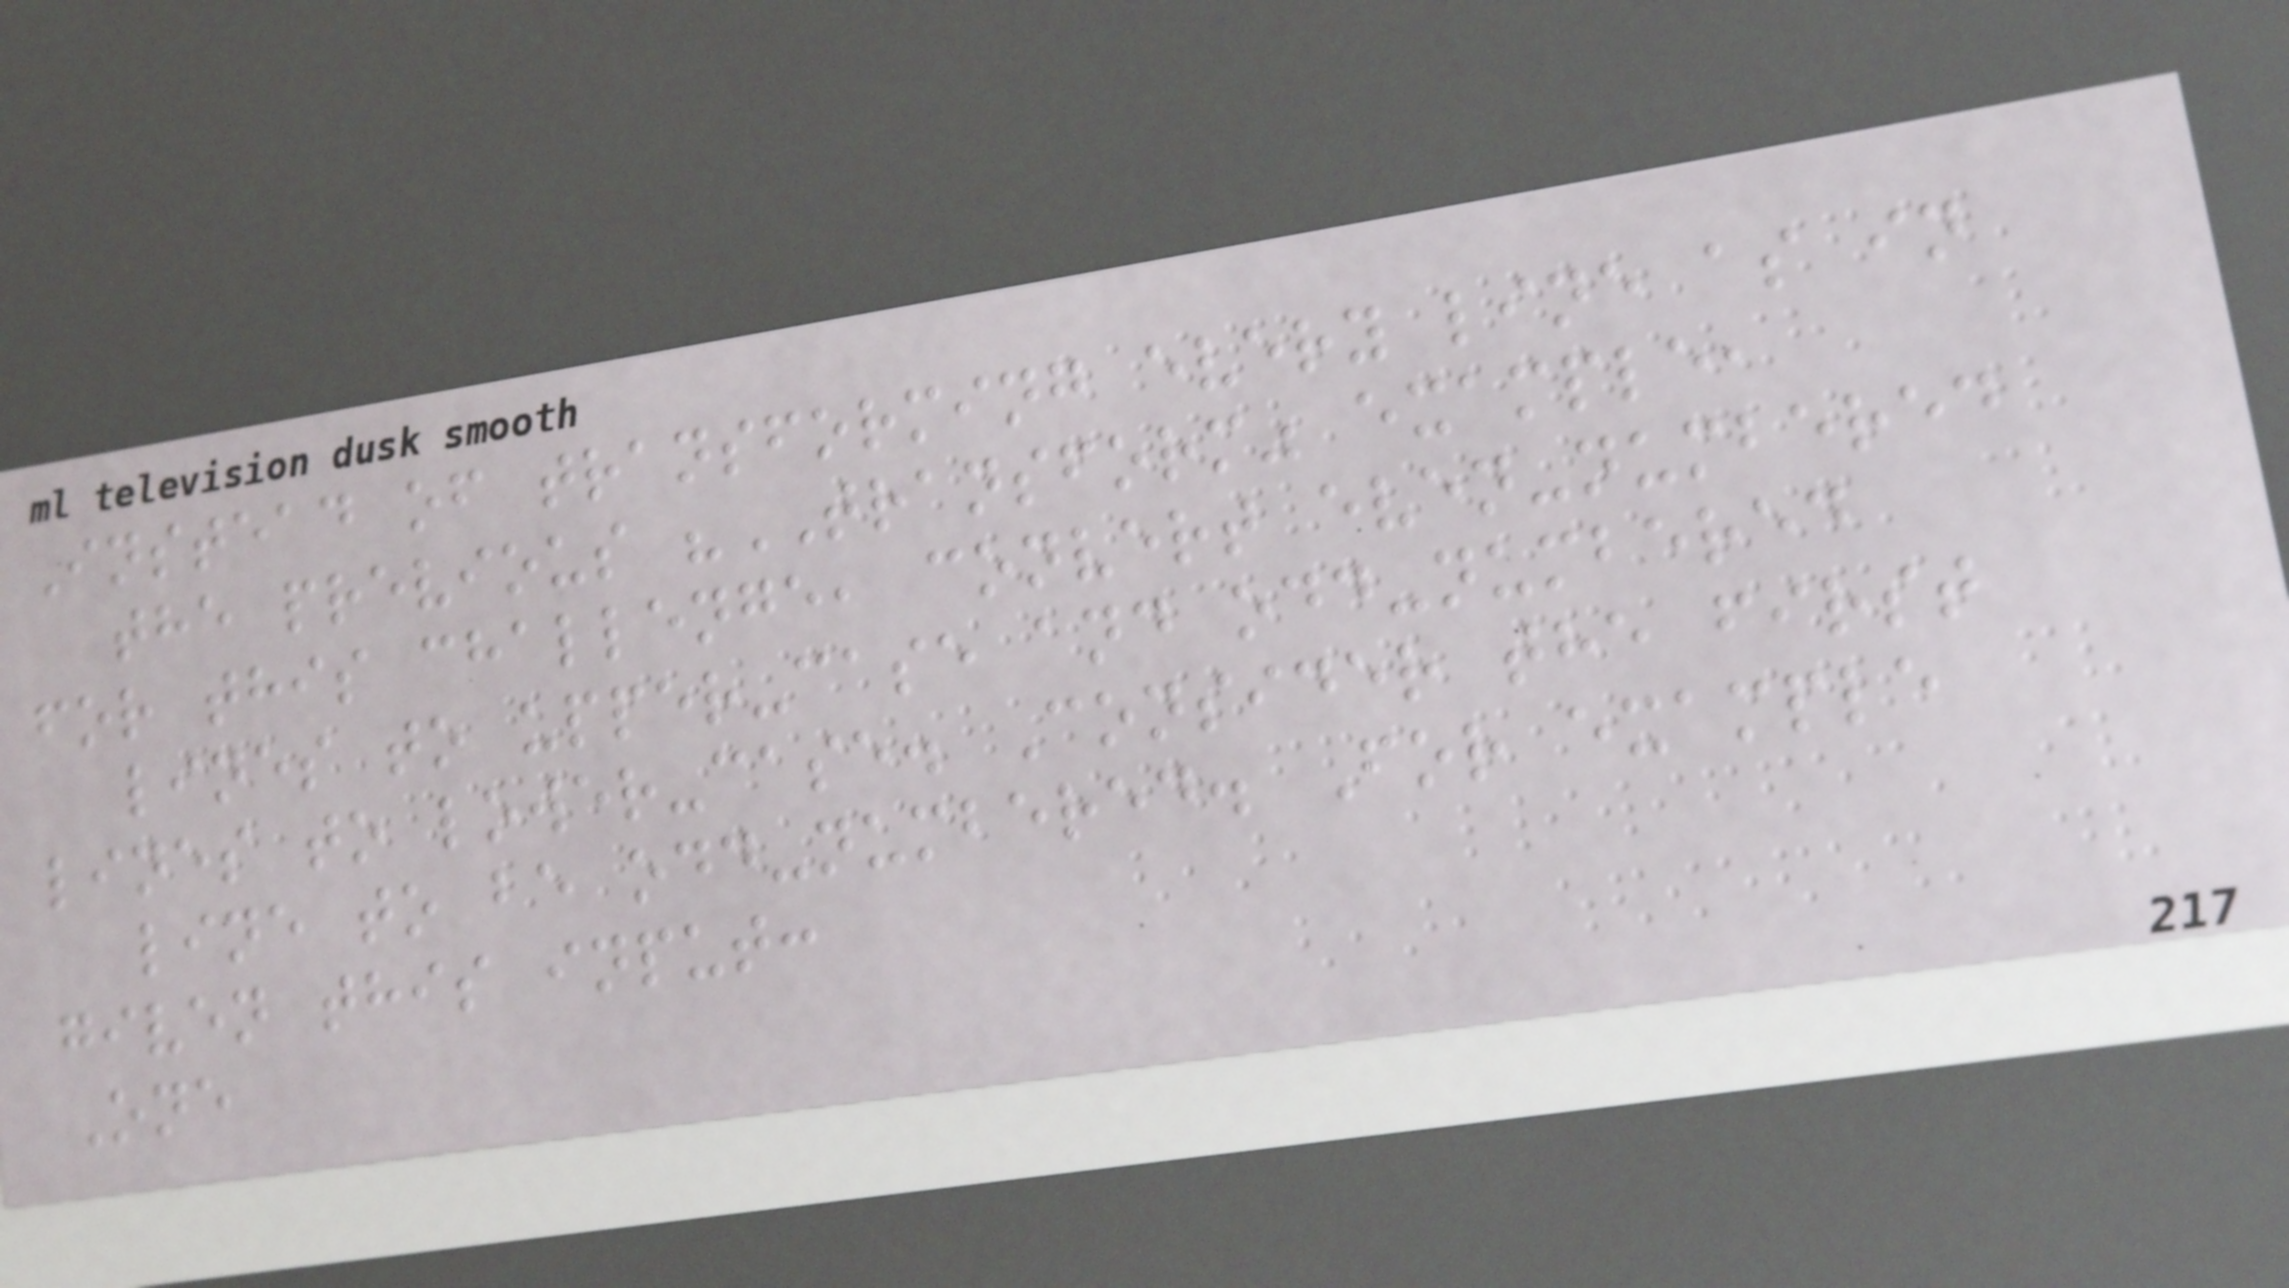Instead of transforming every line as in
the previous "TRANSFORM" example,
for this challenge, convert even-numbered
lines to upper-case and odd-numbered
lines to lower-case. Consider the first
line to be odd-numbered. For example
given this input:
One
